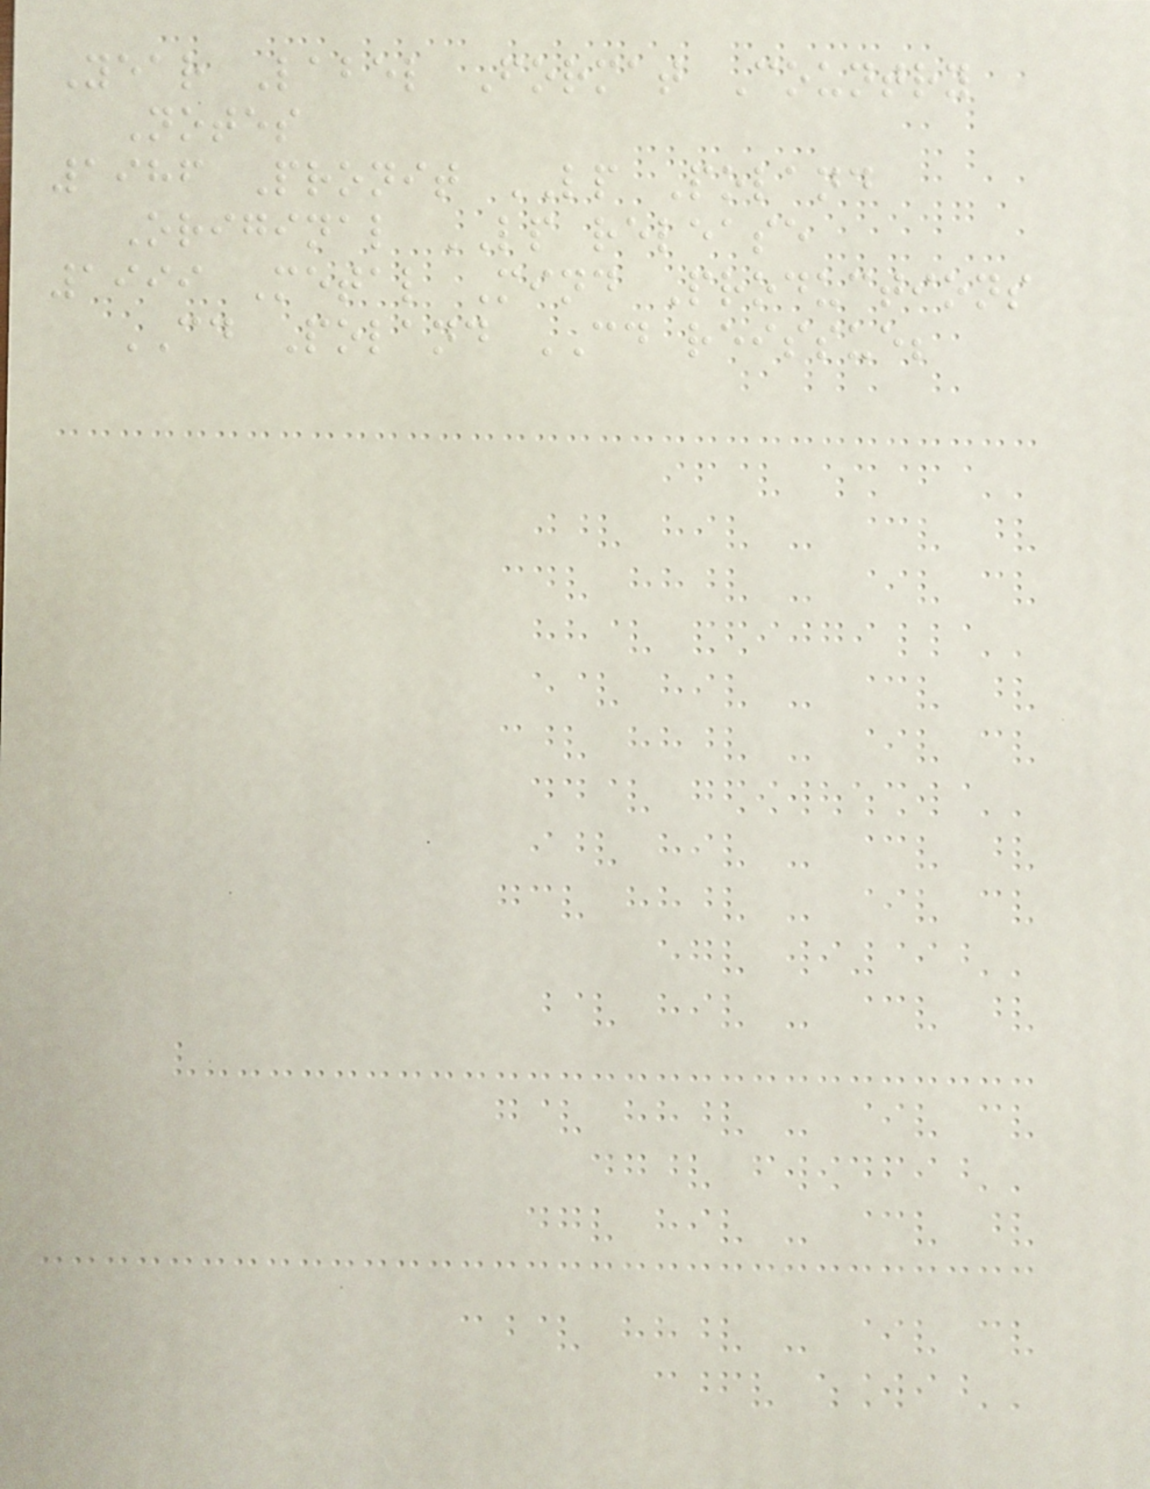Year Label Format Country
Notes
1986 Pronit LP Poland
Original LP release
1999 Metal Mind Productions
CD Poland CD reissue;
